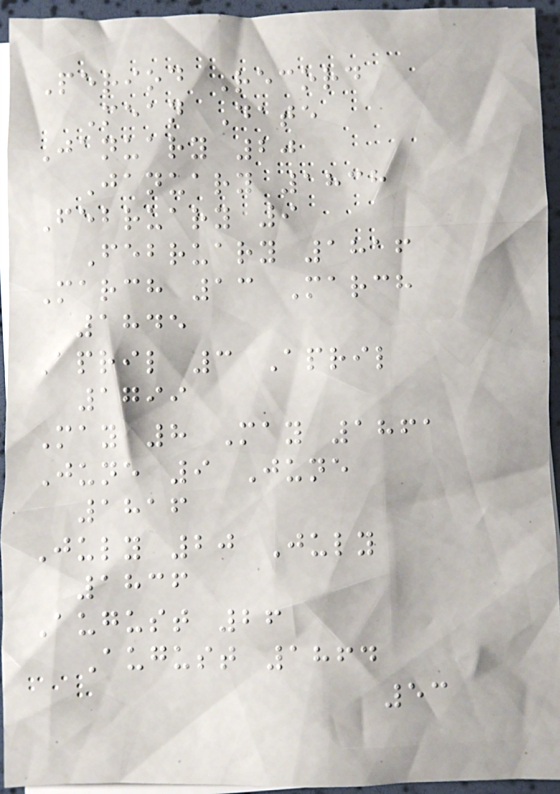Period Record
Mean Date
January 20
January 1838
February 9
February 1816
March 13 March
1845
April 3 April
1799
May 8 May 1861
June 9 June
1816
July 20 July
1836
August 26
August 1864
53
